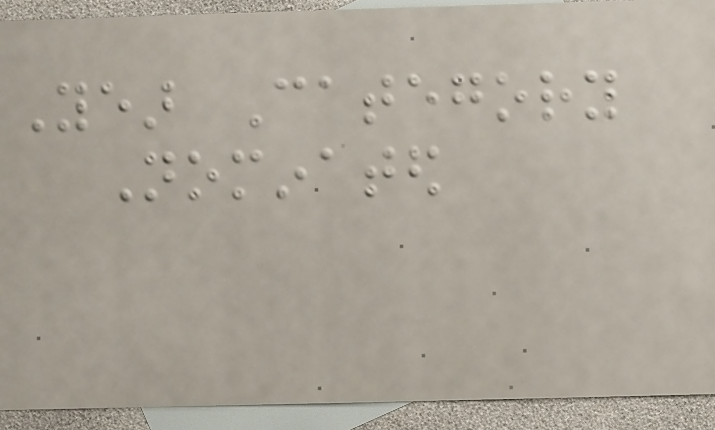Year Category
Nominated
